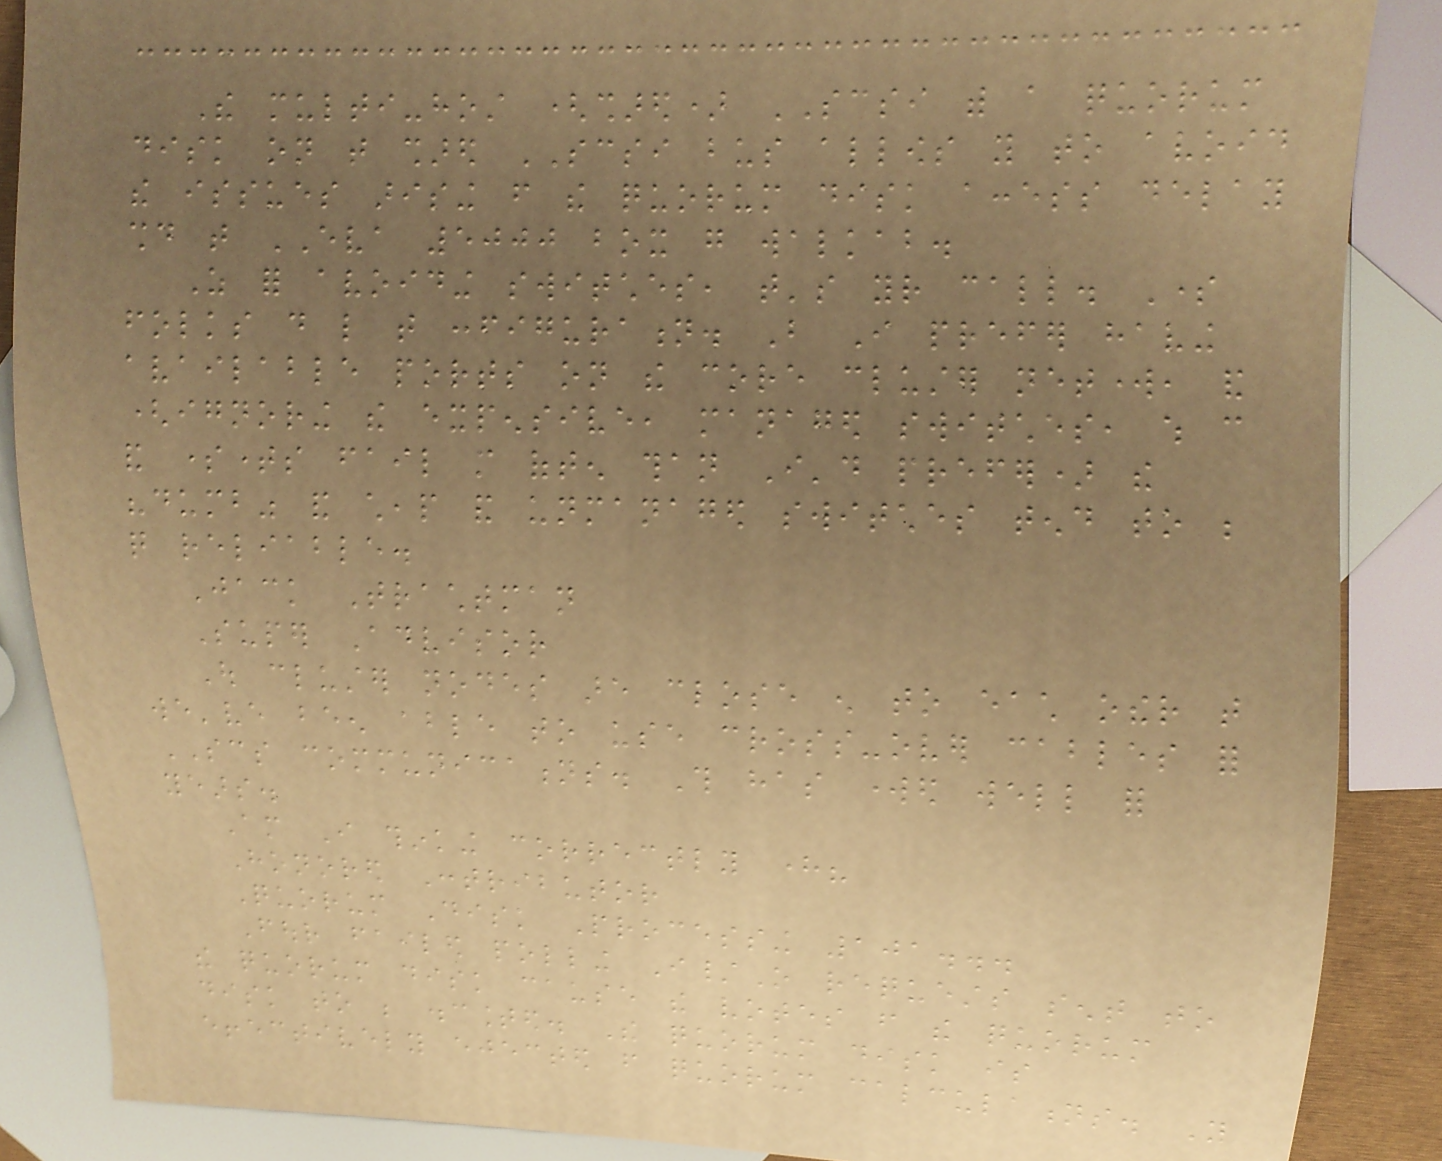The multi-host (shared) SCSI with a quorum
disk on that shared SCSI bus allows you to avoid
the issues arising from the quorum disk access delay
should that EVA 5000 box go walkabout.
As for avoiding switches, that's your call. Some
folks do like that configuration. But I prefer having
available ports on the core cluster network, and
(ignoring the expensive, managed switches, which can
and sometimes fail more often than I'd prefer) the
"dumb" and cheap and unmanaged switches tend to be
quite reliable.
Jack Trachtman
Super Advisor
Out cluster nodes are close enough to each other that
we've been able to use cross-over cables for
SCS communications. This has worked well for
years.
Am I thinking correctly here?
Honored Contributor
Quorum Disk Processing 101...
Four failed polling I/O requests sent to
the quorum disk cause the votes from the quorum
disk to be discounted. The quorum disk is
effectively ejected from quorum calculations. You
